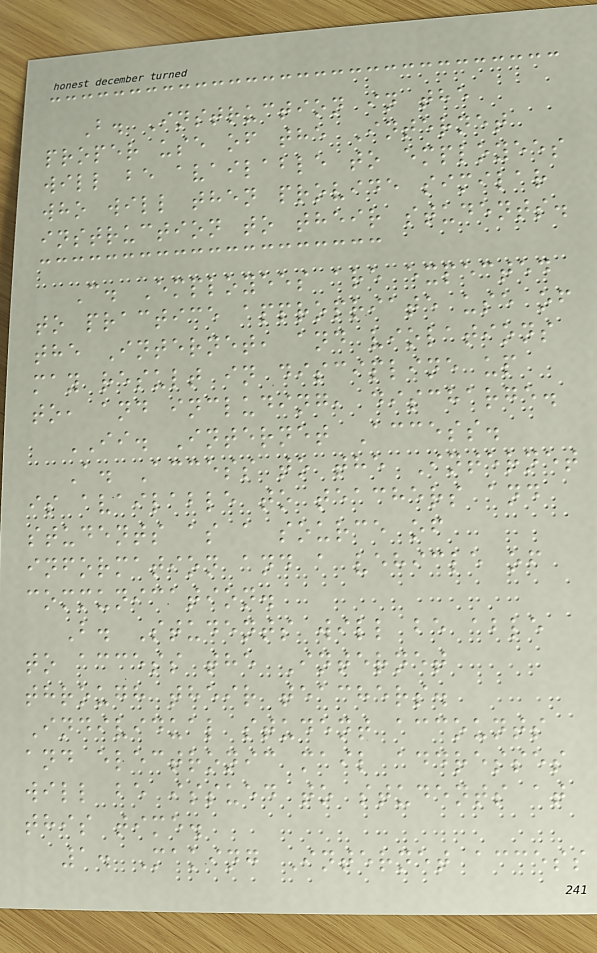B. Instruction in the
proper use of the Internet
will be available to employees
who will then provide similar
instruction to their students.
C. Employees are expected
to practice appropriate use of
the Internet, and violations
may result in discipline up
to, and including, discharge.
II. Internet Access.
A. Access to the Internet
is available to teachers and
students as a source of
information and a vehicle of
communication.
B. Students will be able
to access the Internet
through their teachers.
Individual student accounts
and electronic mail addresses
will be issued to students at
this time.
1. Making Internet access
